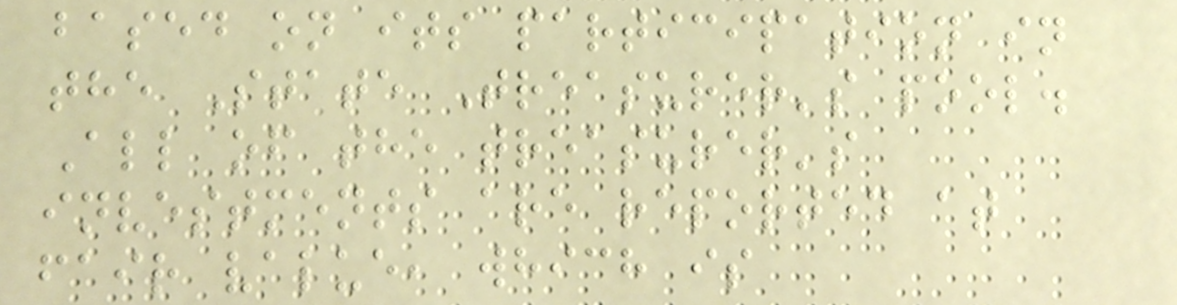based on its participation in
the State Treasurer's pool.
All of the treasurer's
investments are reported at
fair value, which is
